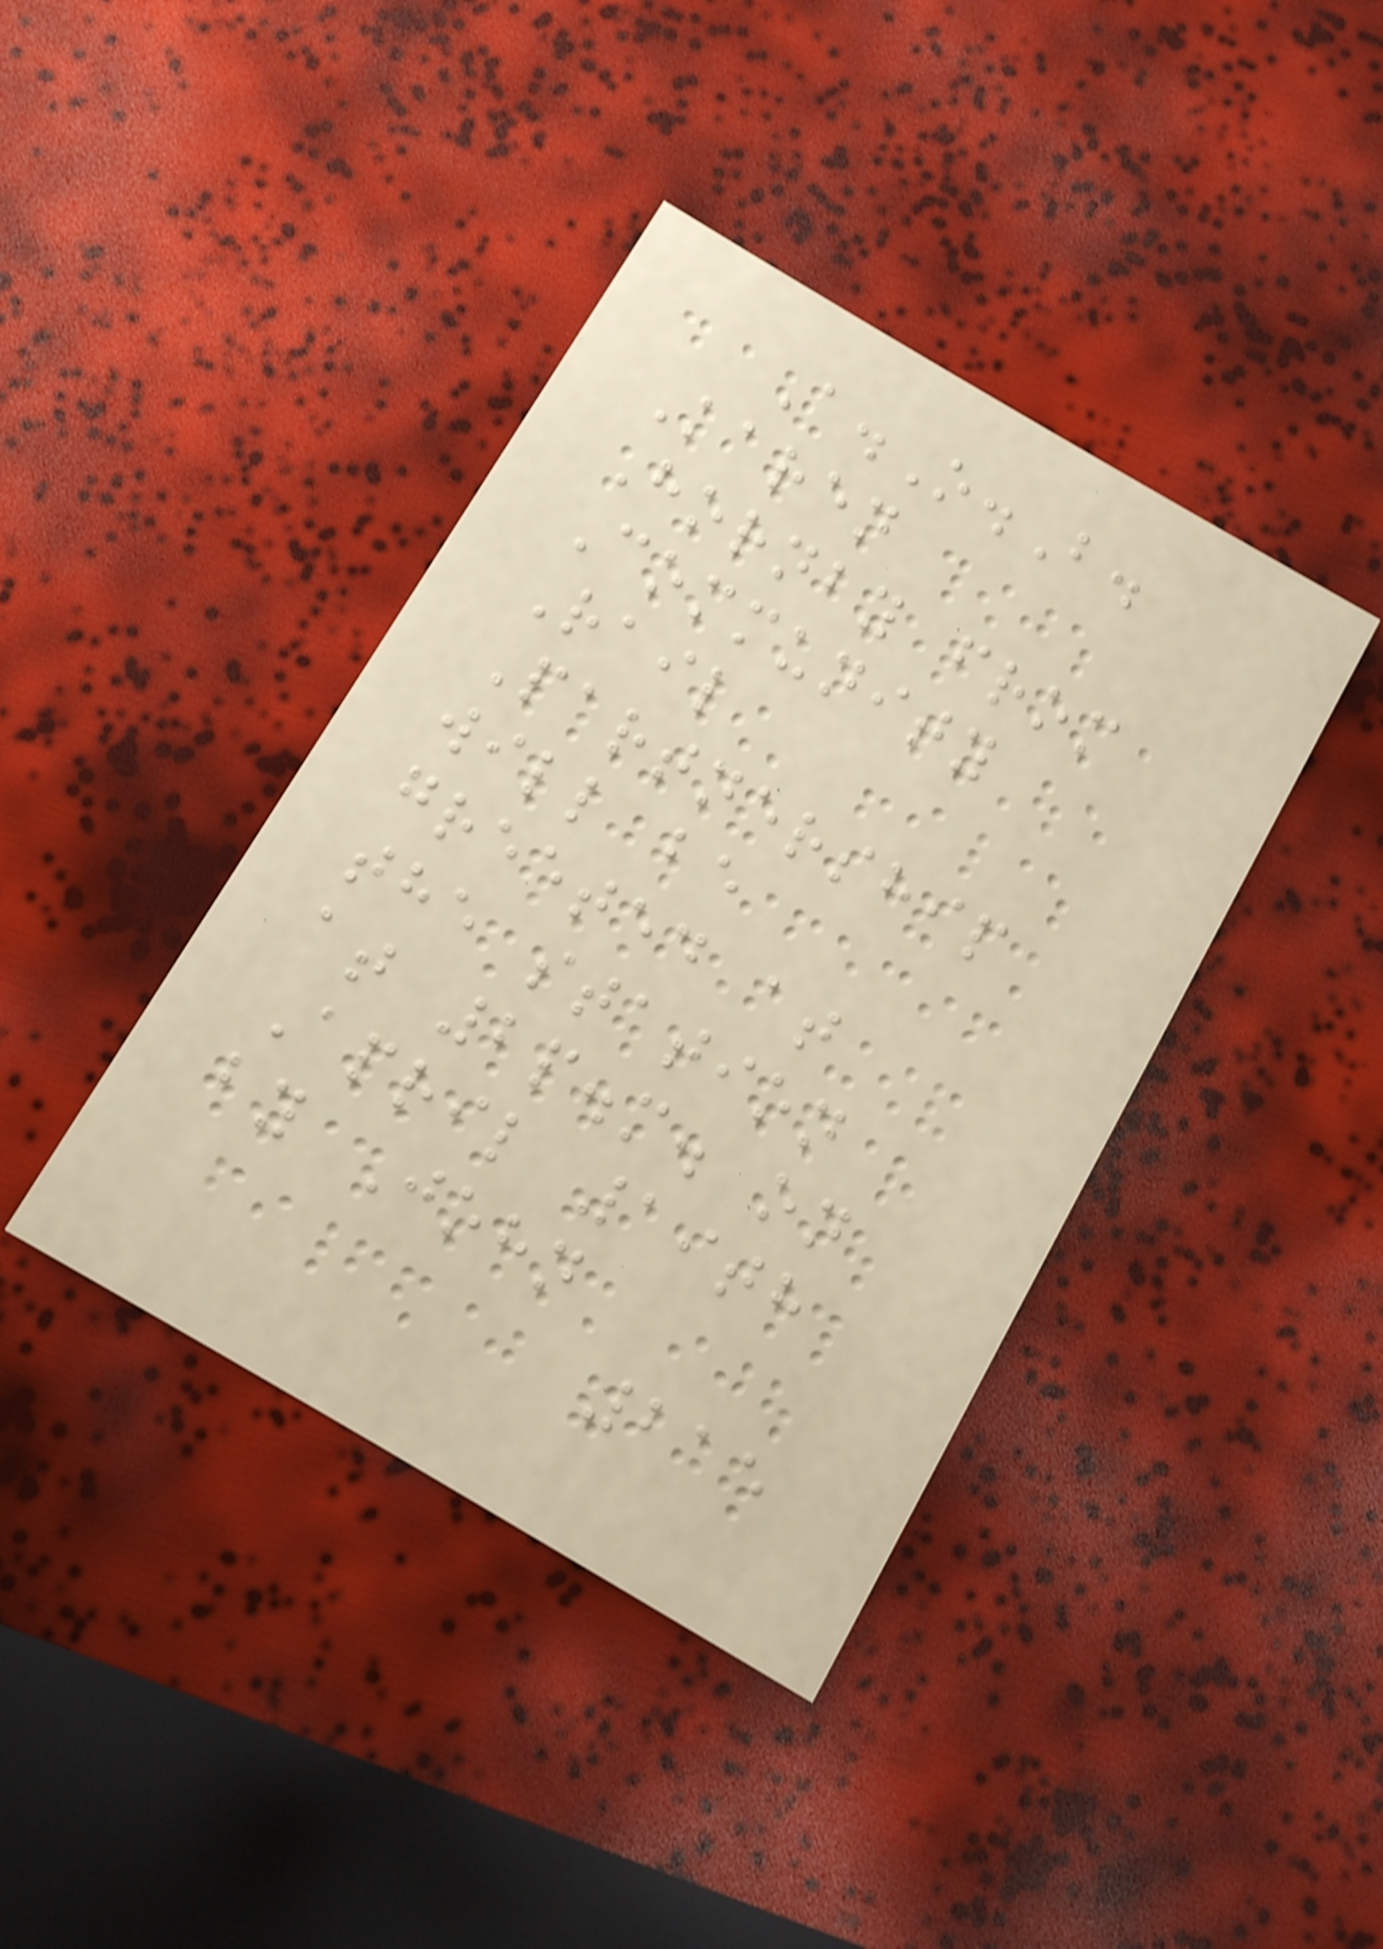A.O.B.
Karen
Hornby from
Community
Rail
Partnership
will be
greeted at
the station
at 2p.m. on
April 19th
by John
215
